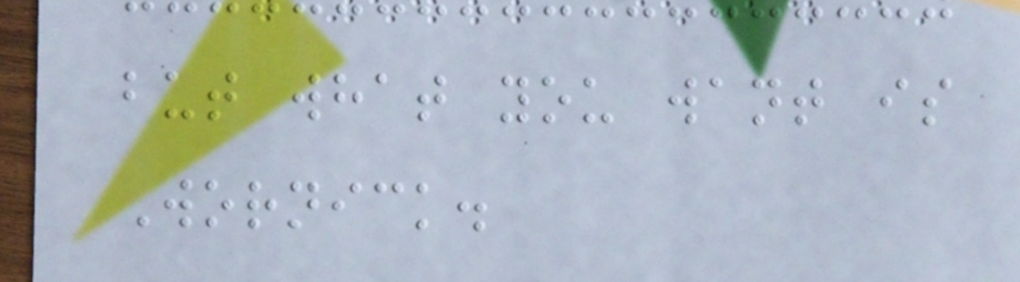but what you want is
Wornick.
